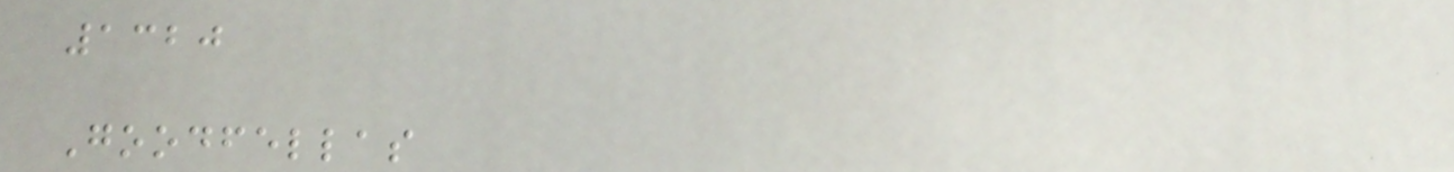1320
Goodfellas
